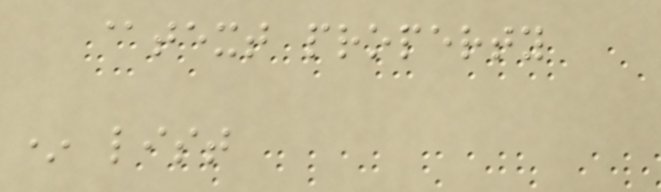@text property
* list
